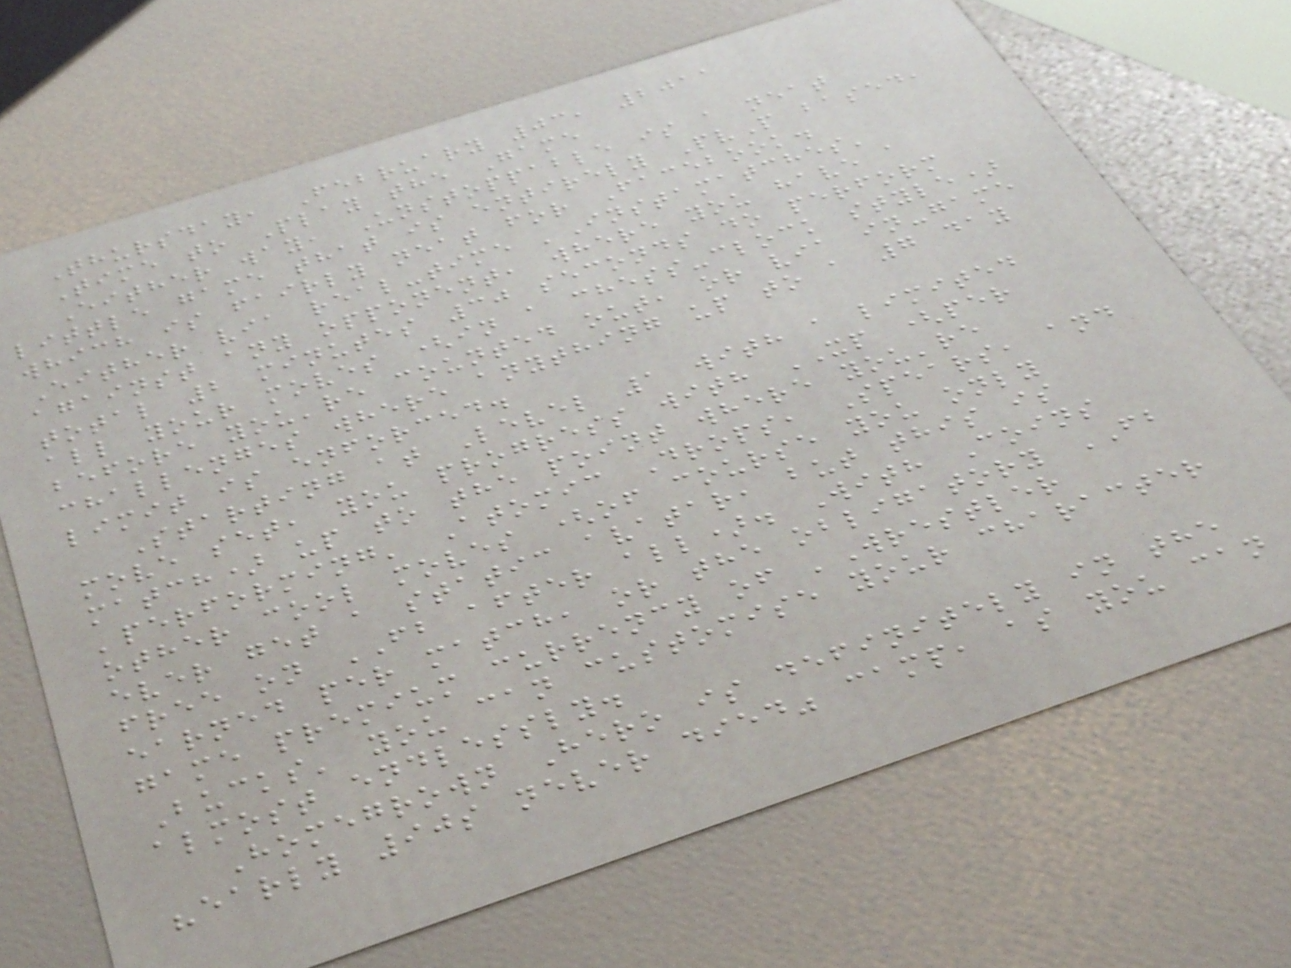Thursday, February 03, 2011
Time to Play the Game
Either way, Unstoppable is a neat
little game that is entirely PvP based,
which is fairly neat for Facebook.
Either via real-time 'Instamatches'
against any opponent, where you have a
total 2 minutes 30 seconds do perform
all your moves (in a chess-clock style)
before you're counted out, or via in-game
challenges where anything up to a 7 day
limit is enforced.
Starting at Level 1 with a limited
move set, you progress with XP (per
match) up to the point where you're
'performing' Atomic Drops, Spears, and
other cool moves (of course you only
ever get a static avatar, but this is
free on FB after all). With Coins
earned per match, or the obligatory FB
game premium currency of 'Wrestler
Bucks' you can customise your character
almost endlessly.
Homegrown Hero is definitely in the
"early 90s never died" camp, as you can
